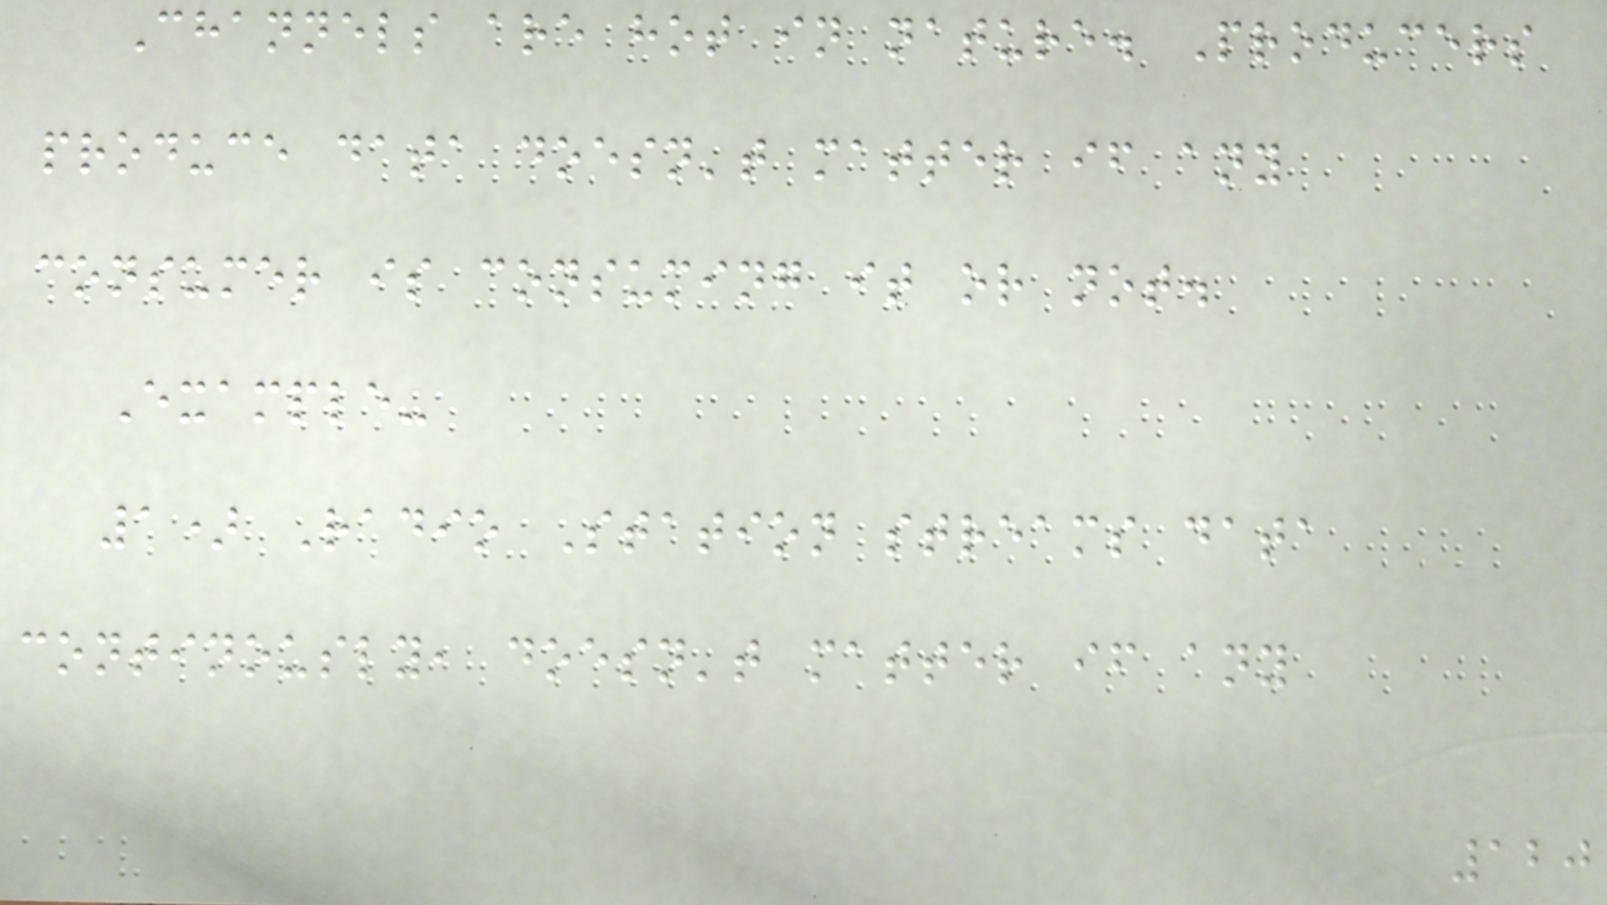Channels are hot in nature. Producers
produce data doesn't matter if any
consumer is consuming it or not.
Example-
1) Radio Station streams data
continously, doesn't matter if any
120
